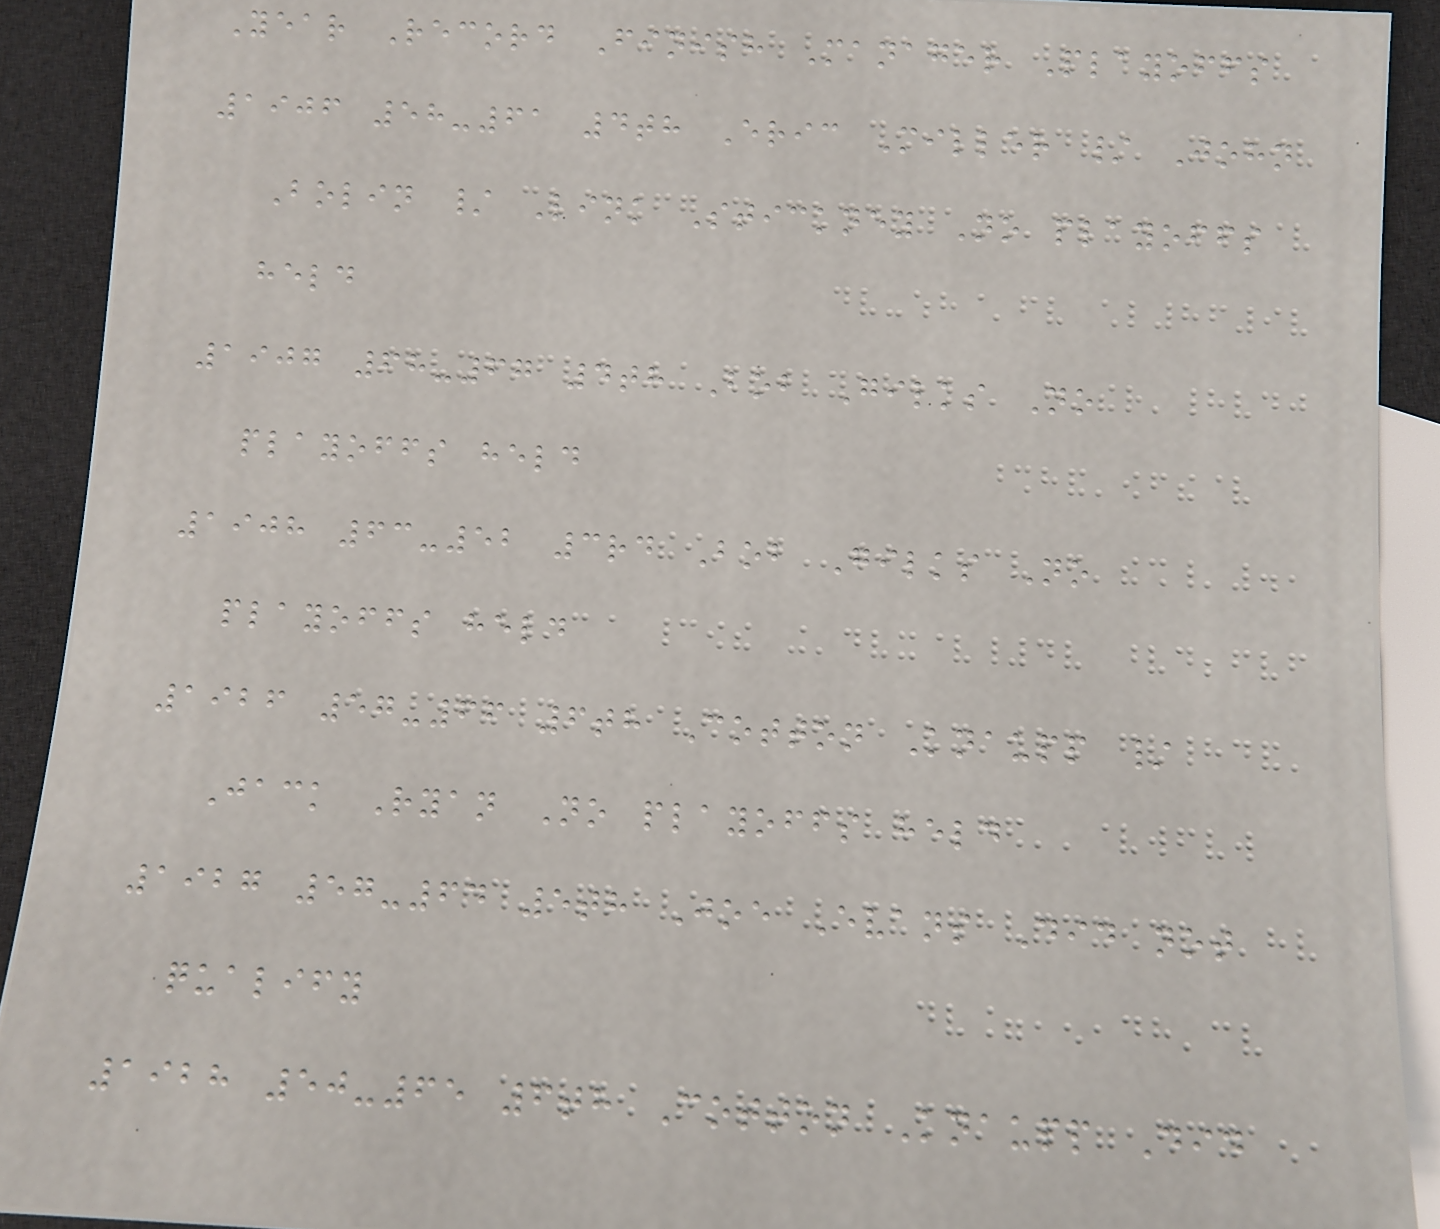Year Record Finish Manager Playoffs
1906 58-61 4th Eric Miller / John
Bolin / Link Stickney No playoffs
held
1907 68-67 4th Bob Gilks No
playoffs held
1908 63-52 3rd Bob Gilks No
playoffs held
1926 57-66 6th Cotton Knaupp /
Jack Ryan No playoffs held
1927 57-64 5th Joe Evans Did not
qualify
1928 50-65 6th Cotton Knaupp Did
